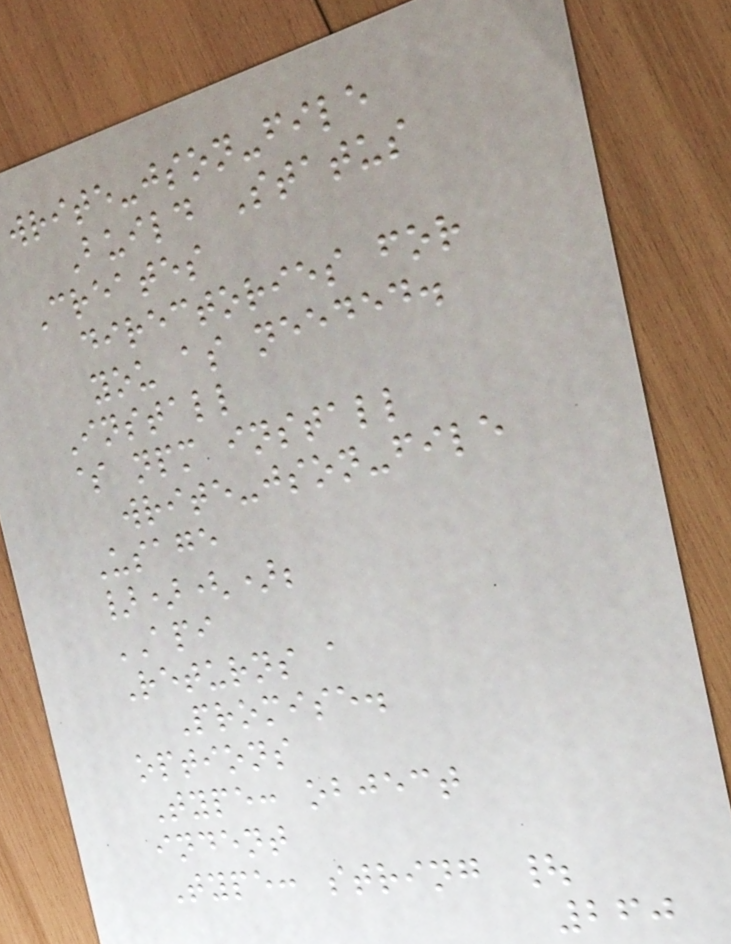write-json-file
Build Status
Creates
directories for
you as needed.
Install
$ npm install
write-json-file
Usage
})();
API
Returns a
Promise.
options
Type: object
indent
Type: string |
260
